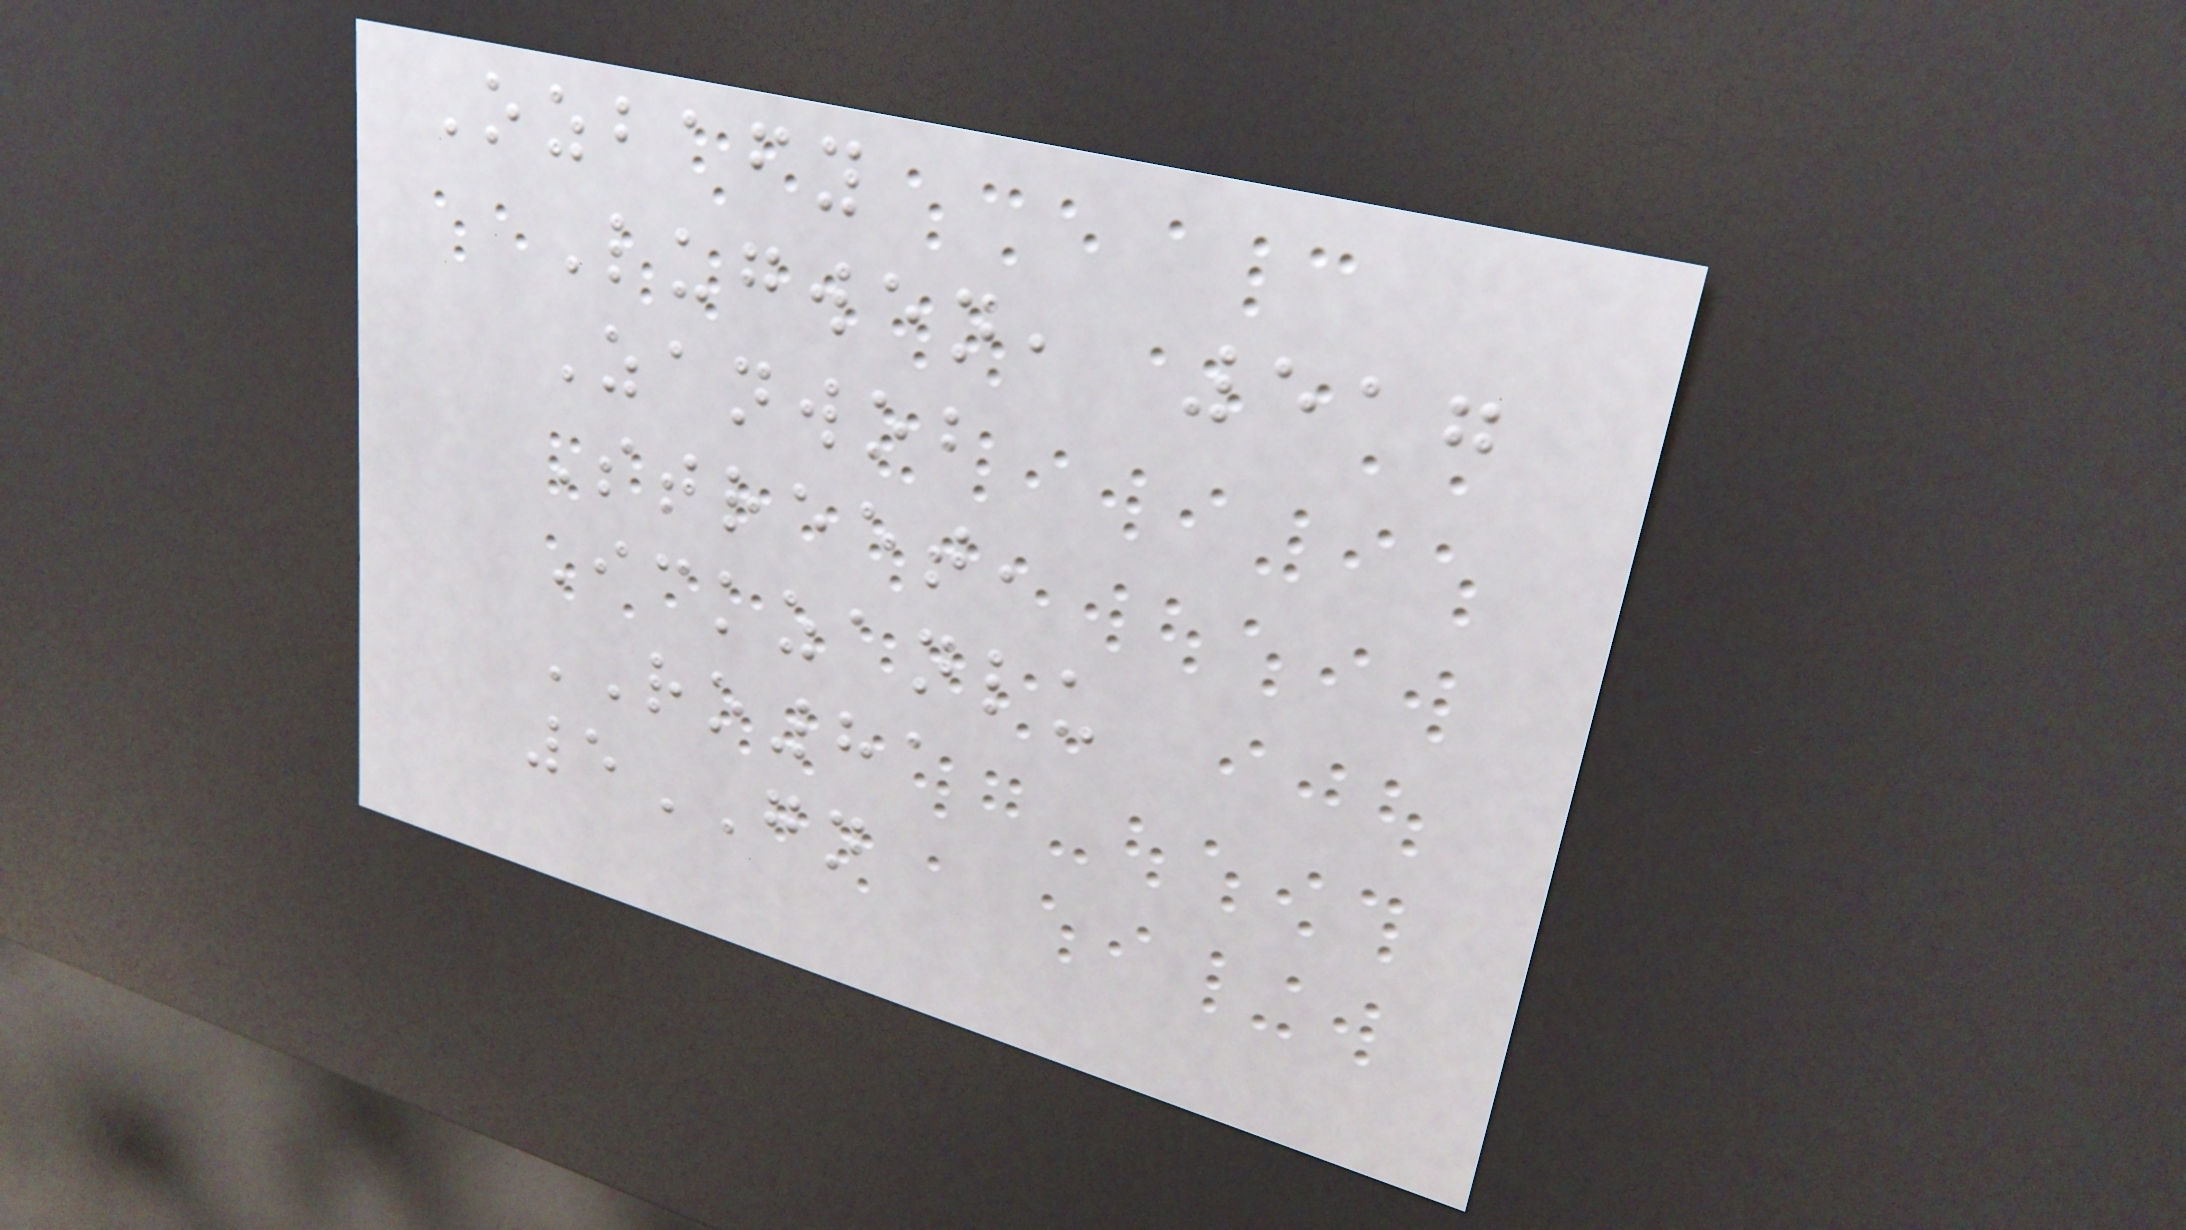Ozbafy
Lugwen, 517
Zanwob
Street,
Ickzanlu
RO81
5GN
